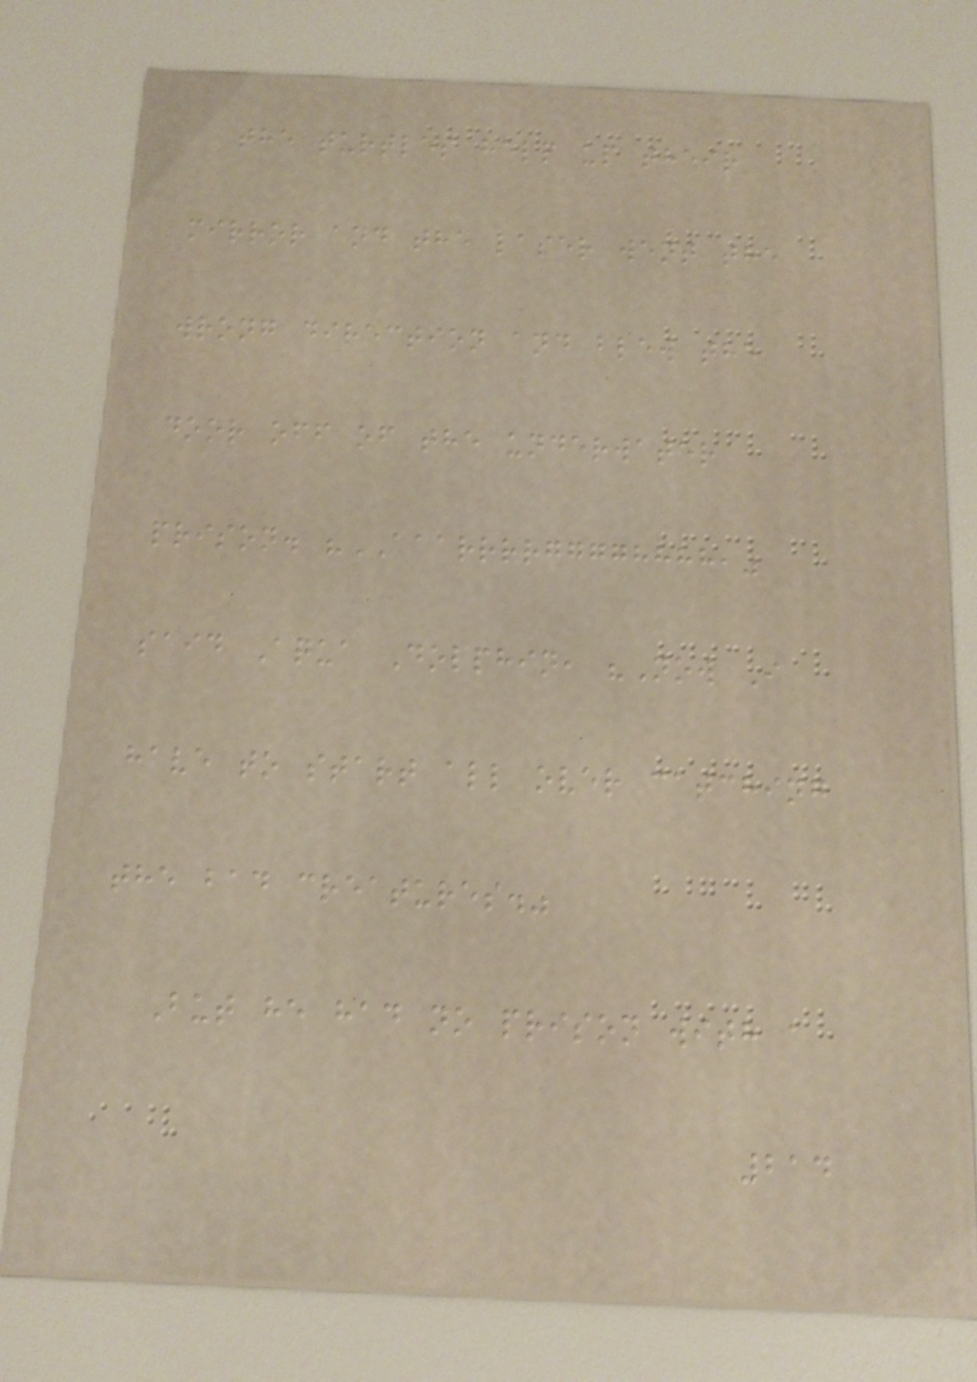the turtles help up their
mirror and the laser went the
wrong direction and blew the
door off of the underwater
prison. "AAARRRRGGGGHHHH,"
said Aqua Dolphin, "Now I
have to start all over catching
the bad creatures."
But he had no prison with a
214
